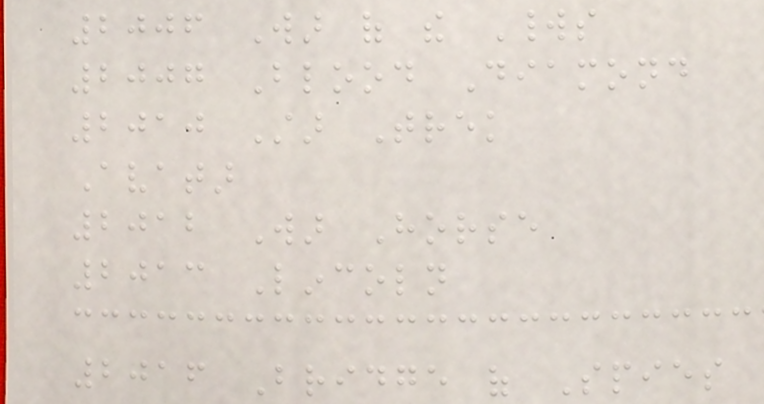2006 War of the Worlds
2007 Blood Diamond
2010 Star Trek
Avatar
2012 War Horse
2013 Lincoln
2016 Bridge of Spies
